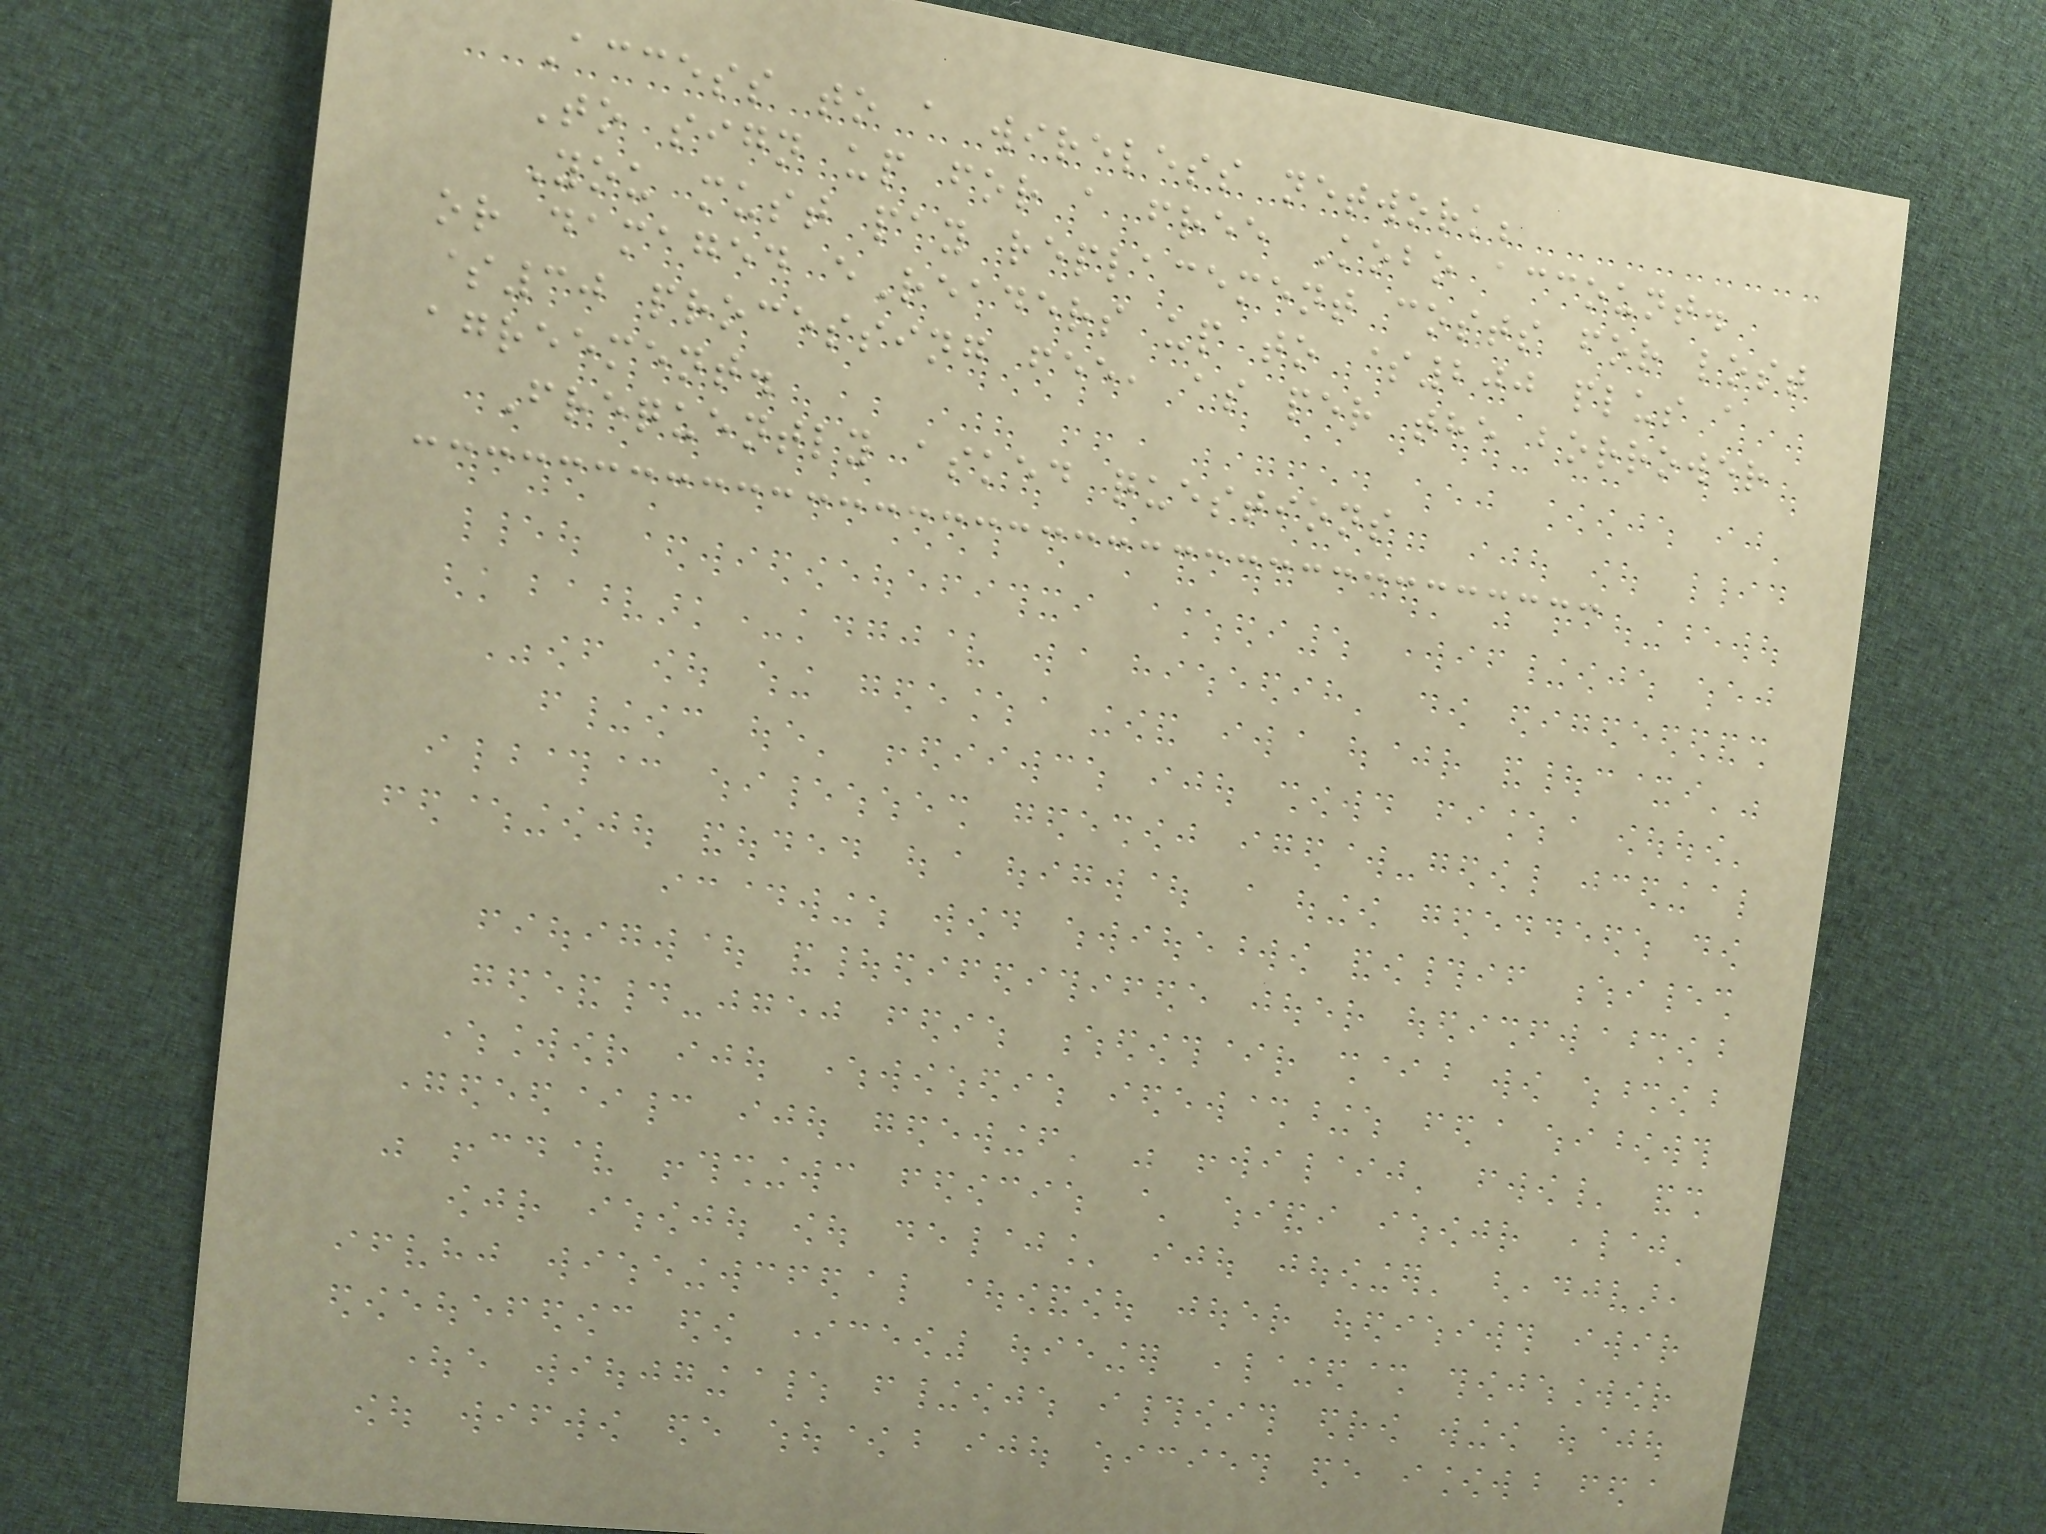Access to a wireless network;
To sign up for a free Kobo account.
You must pay replacement costs for lost
or damaged eReaders up to $200 plus a
$30 processing fee, as per the borrower
agreement.
Frequently asked questions
